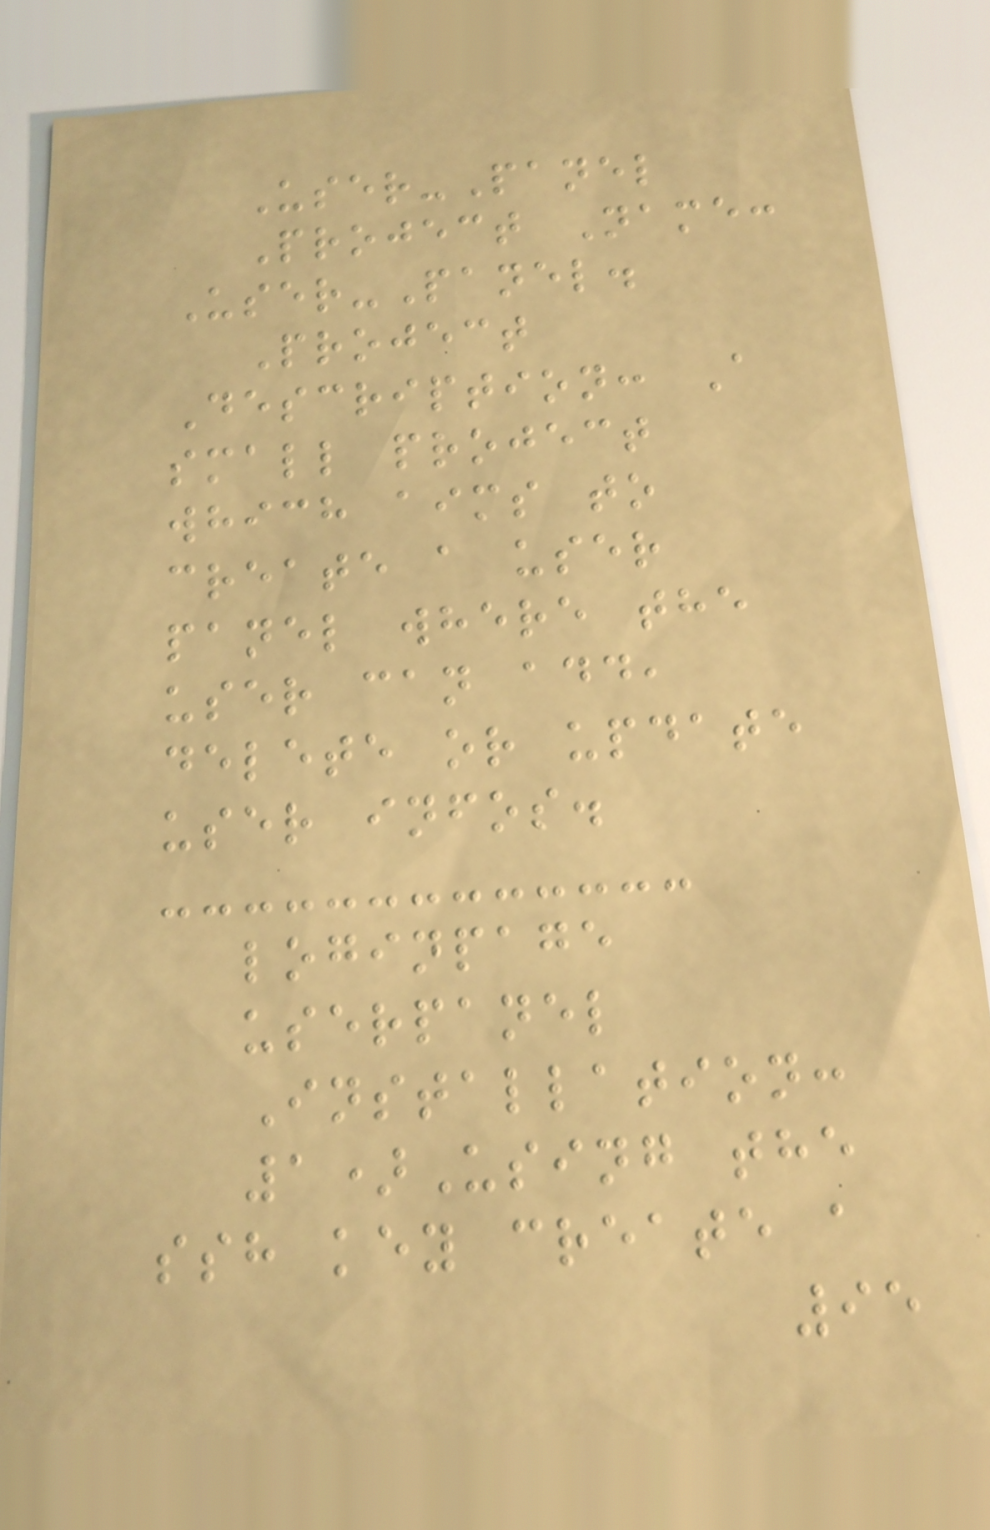User-Panel
Project Name:
User-Panel.
Project
Description: A
small project
which aims to
create a user
panel where the
user can add,
delete or update
user infos.
loginpage
userpanel
Installation:
1)Using the
ssh key create a
95
